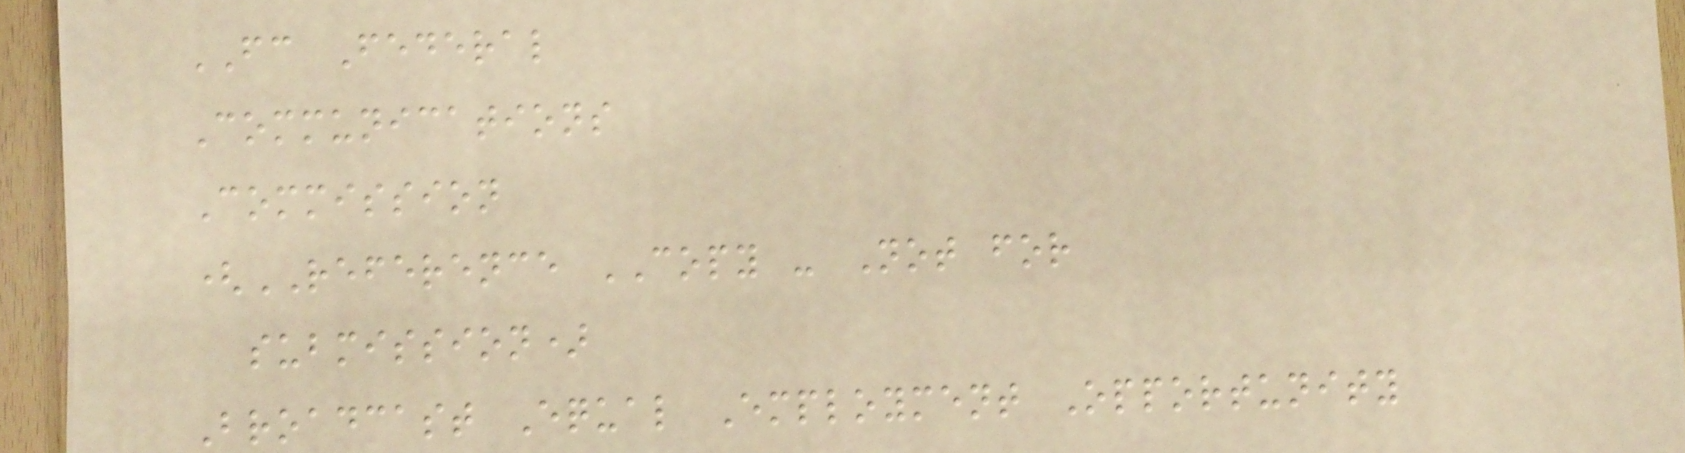FC Federal
Communications
Commission
(REFERENCE COPY - Not for
submission)
Broadcast Equal Employment Opportunity
